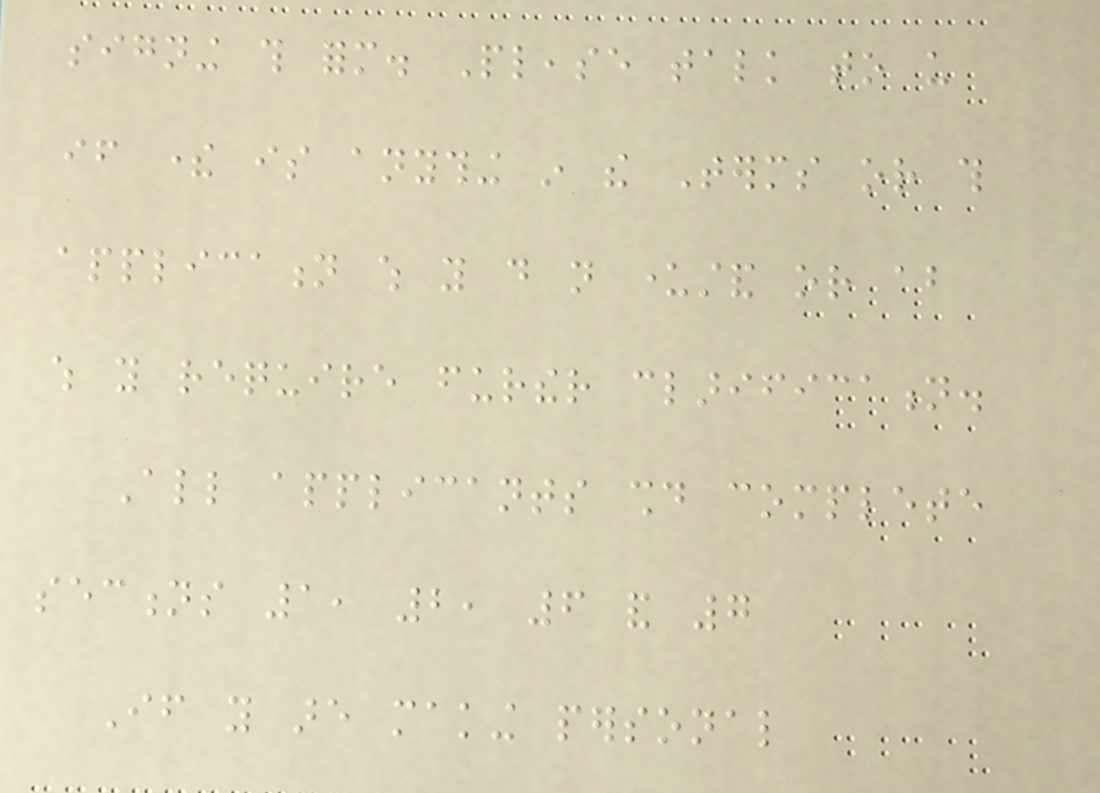signing this form. Please talk to us
if there is anything in the Terms or this
application which you do not understand or about
which you require further clarification.
All applicants should complete
sections 1, 2, 6 and 7
If you are making personal
